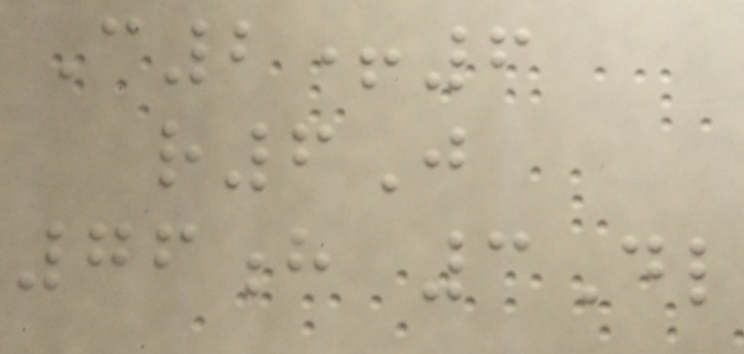C2+6
r6J
76h 3Dl
